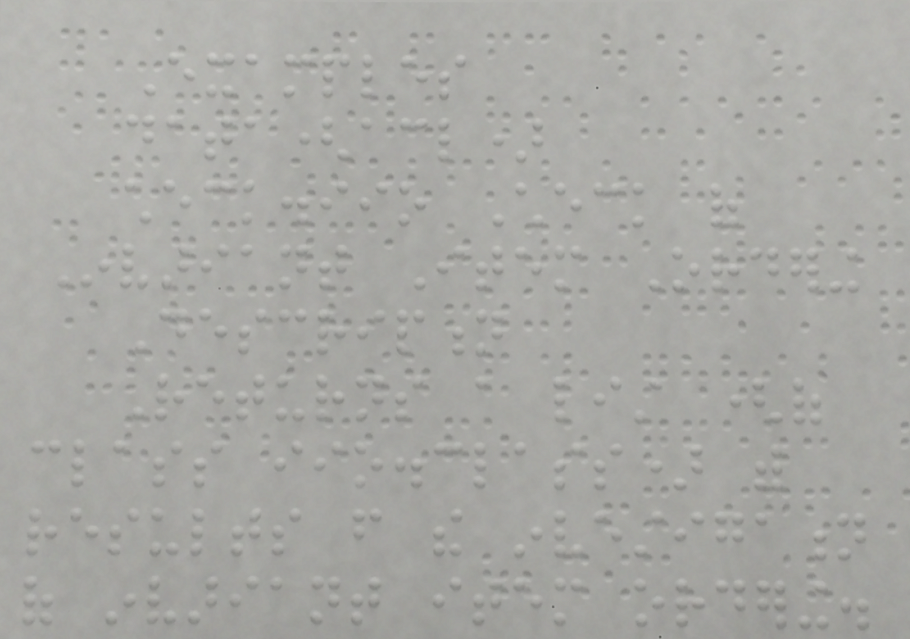Examples
data(acl)
check.iio Check of
Invariant Item Ordering
Description
Returns a list (of
class iio.class) with
results from the investigation
of invariant item ordering.
